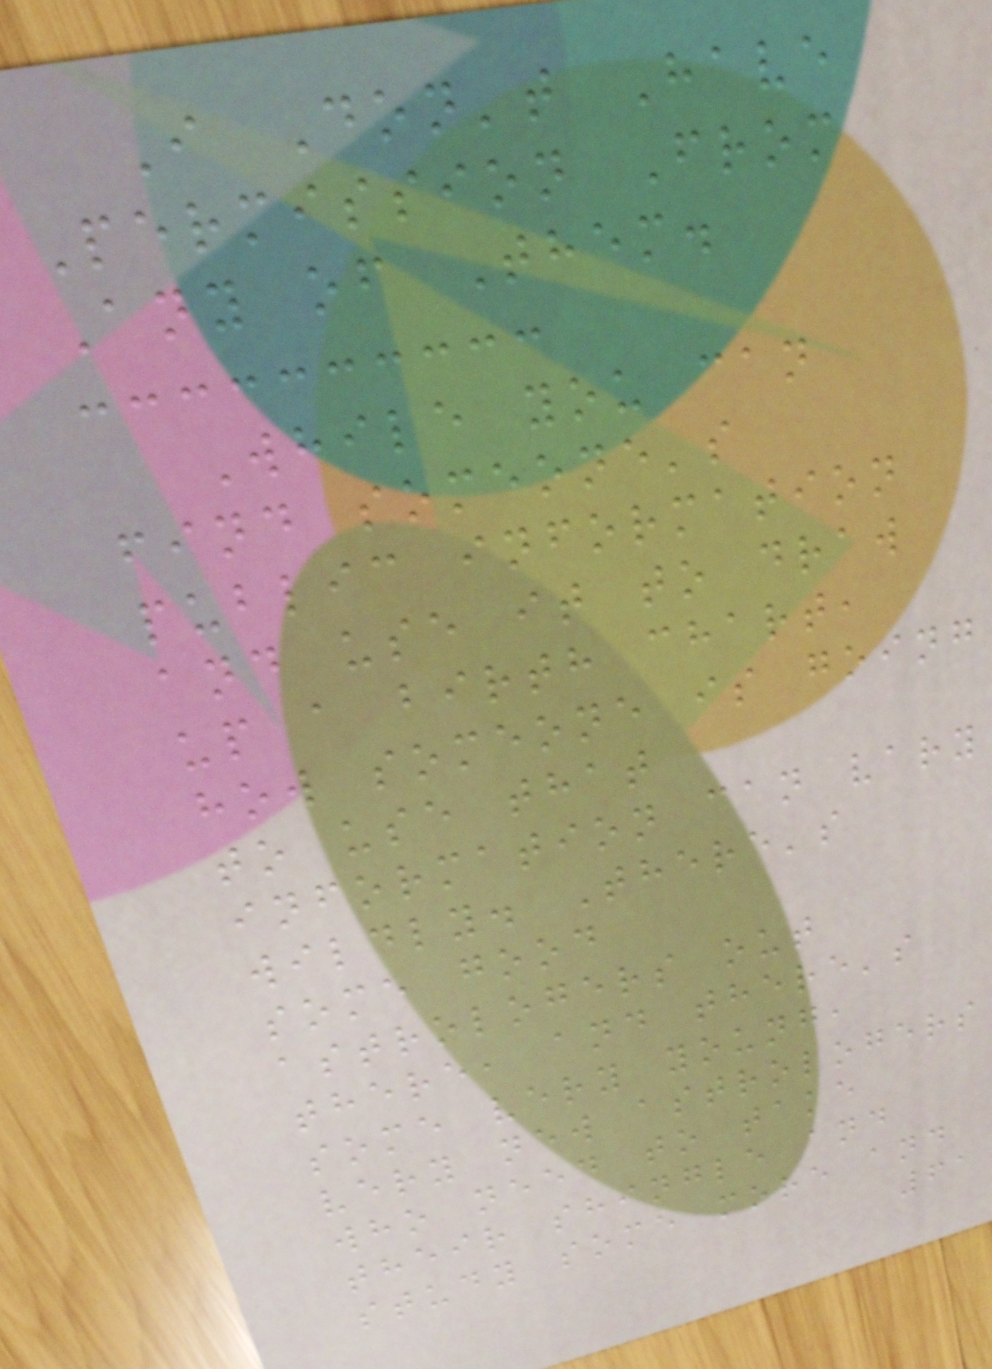I Don't Have
Permission From
Any of Them.
While you can
find someone's
public information
and use it to draw
up a birth chart,
how someone is going
to use that
information can vary
wildly. There's
some good
astrologers out
there, and there's
some very young,
very new astrologers
who need to take
their shingle and
study some more and
61
